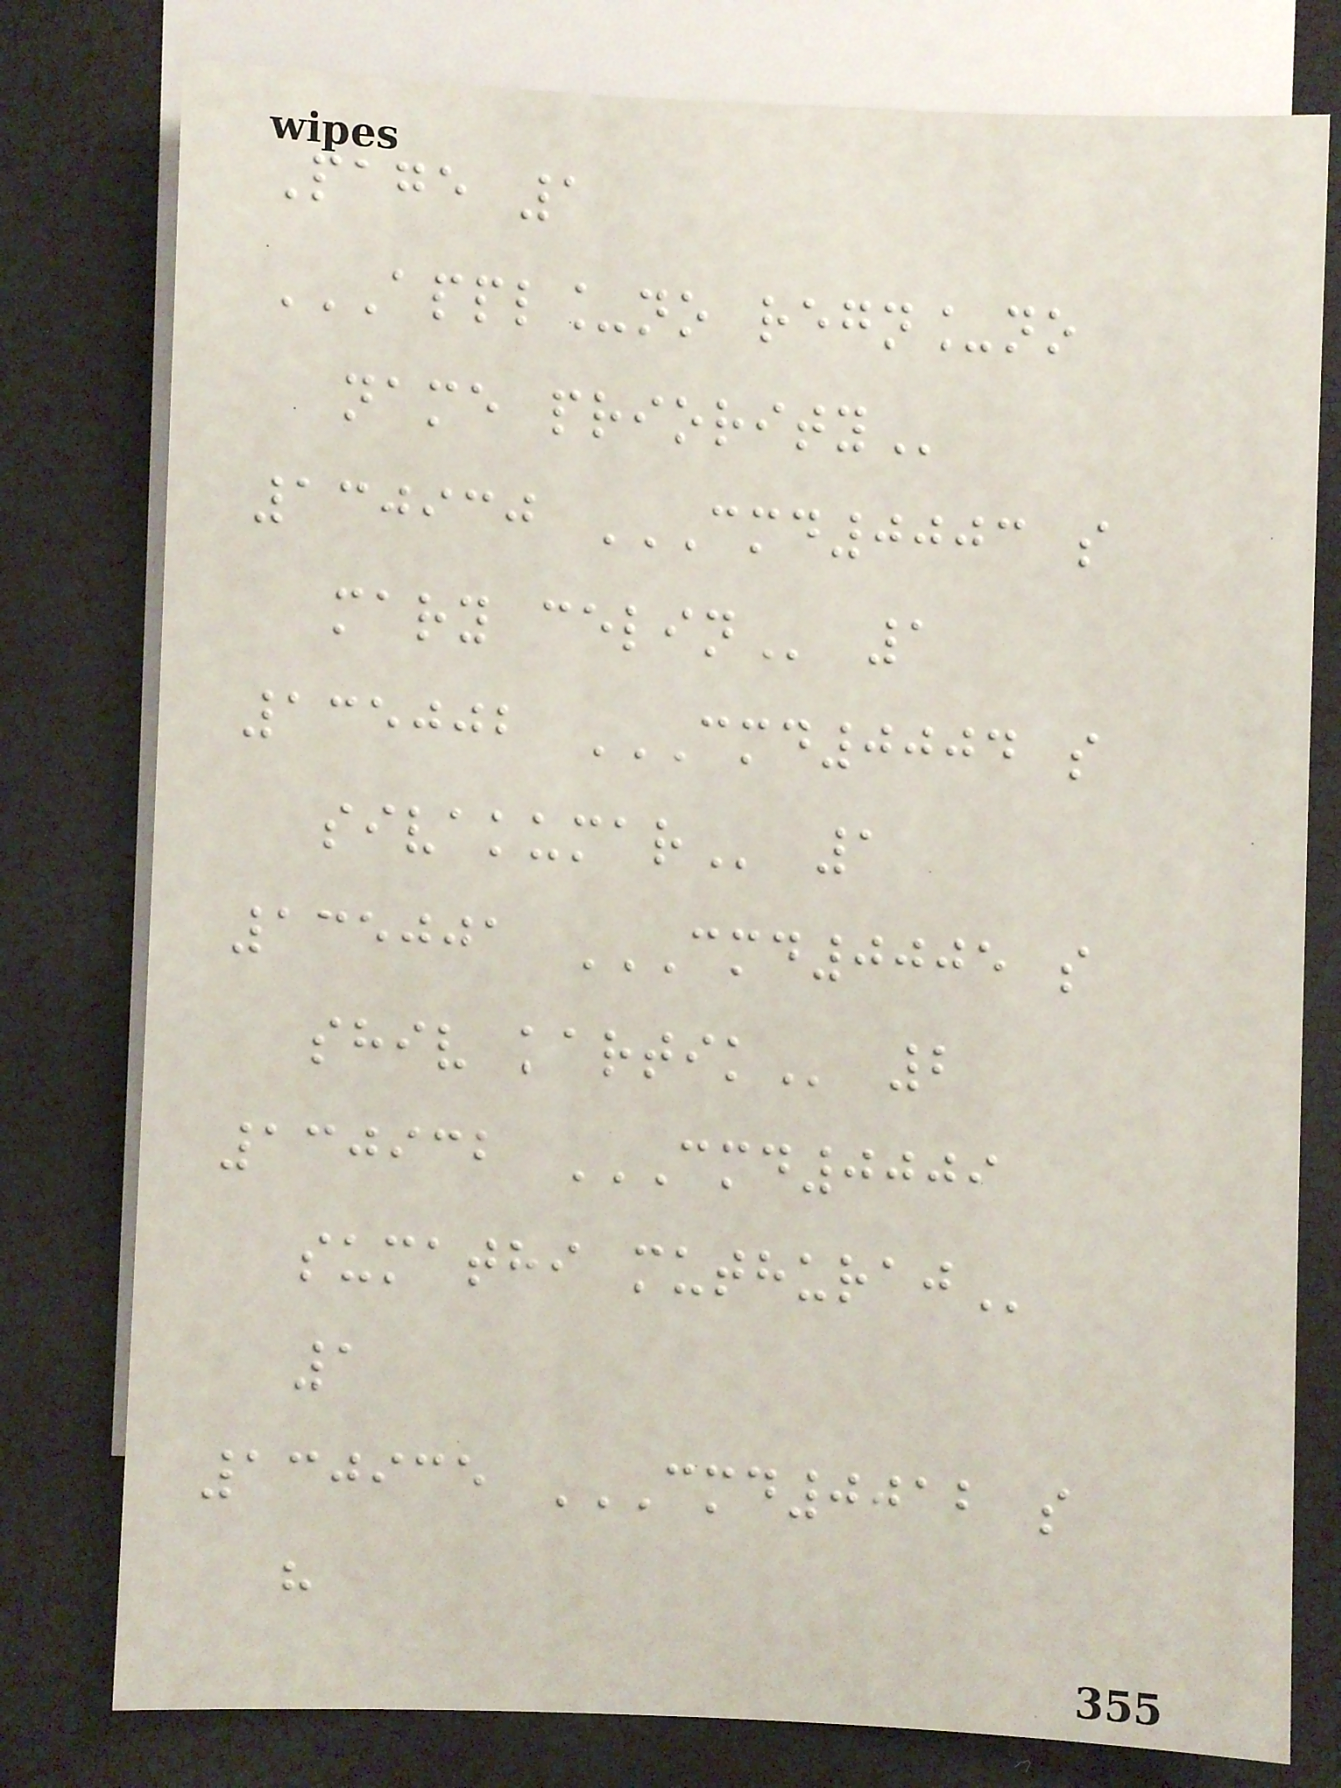Page 1
APPL_NO REGN_NO
NAME PRIORITY
130930 CMD0003 S
MARY CELIN 1
135002 CMD0004 S
SIVAKUMAR 1
135001 CMD0005 S
SHIV KARTIK 2
130932 CMD0009
SUMATHI MUTHURAJ
1
130935 CMD0012 S
H
